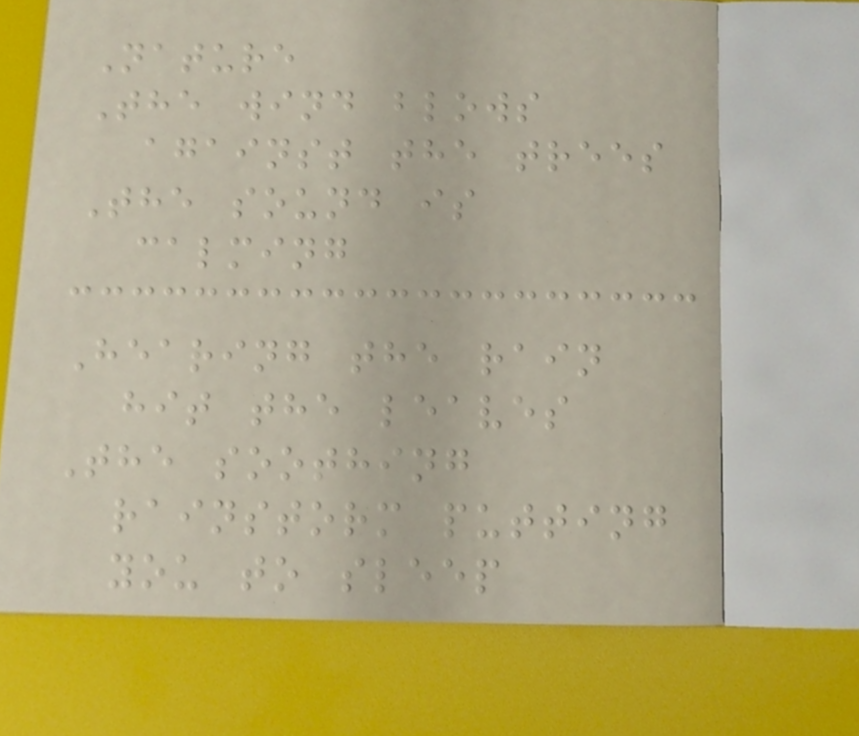Nature
The wind blows
against the trees
The sound is
calming
Hearing the rain
hit the leaves
The soothing
rainstorm putting
you to sleep
